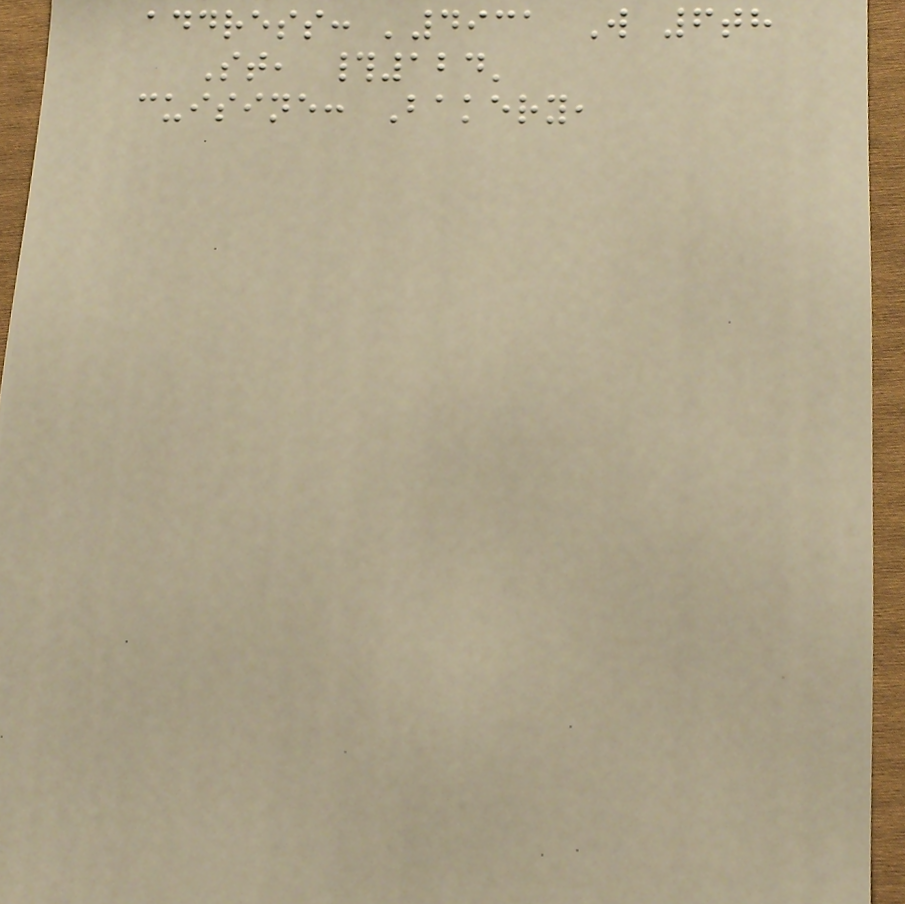address: '4931 W 6th
St, #124'
cuisine: Bakery,
